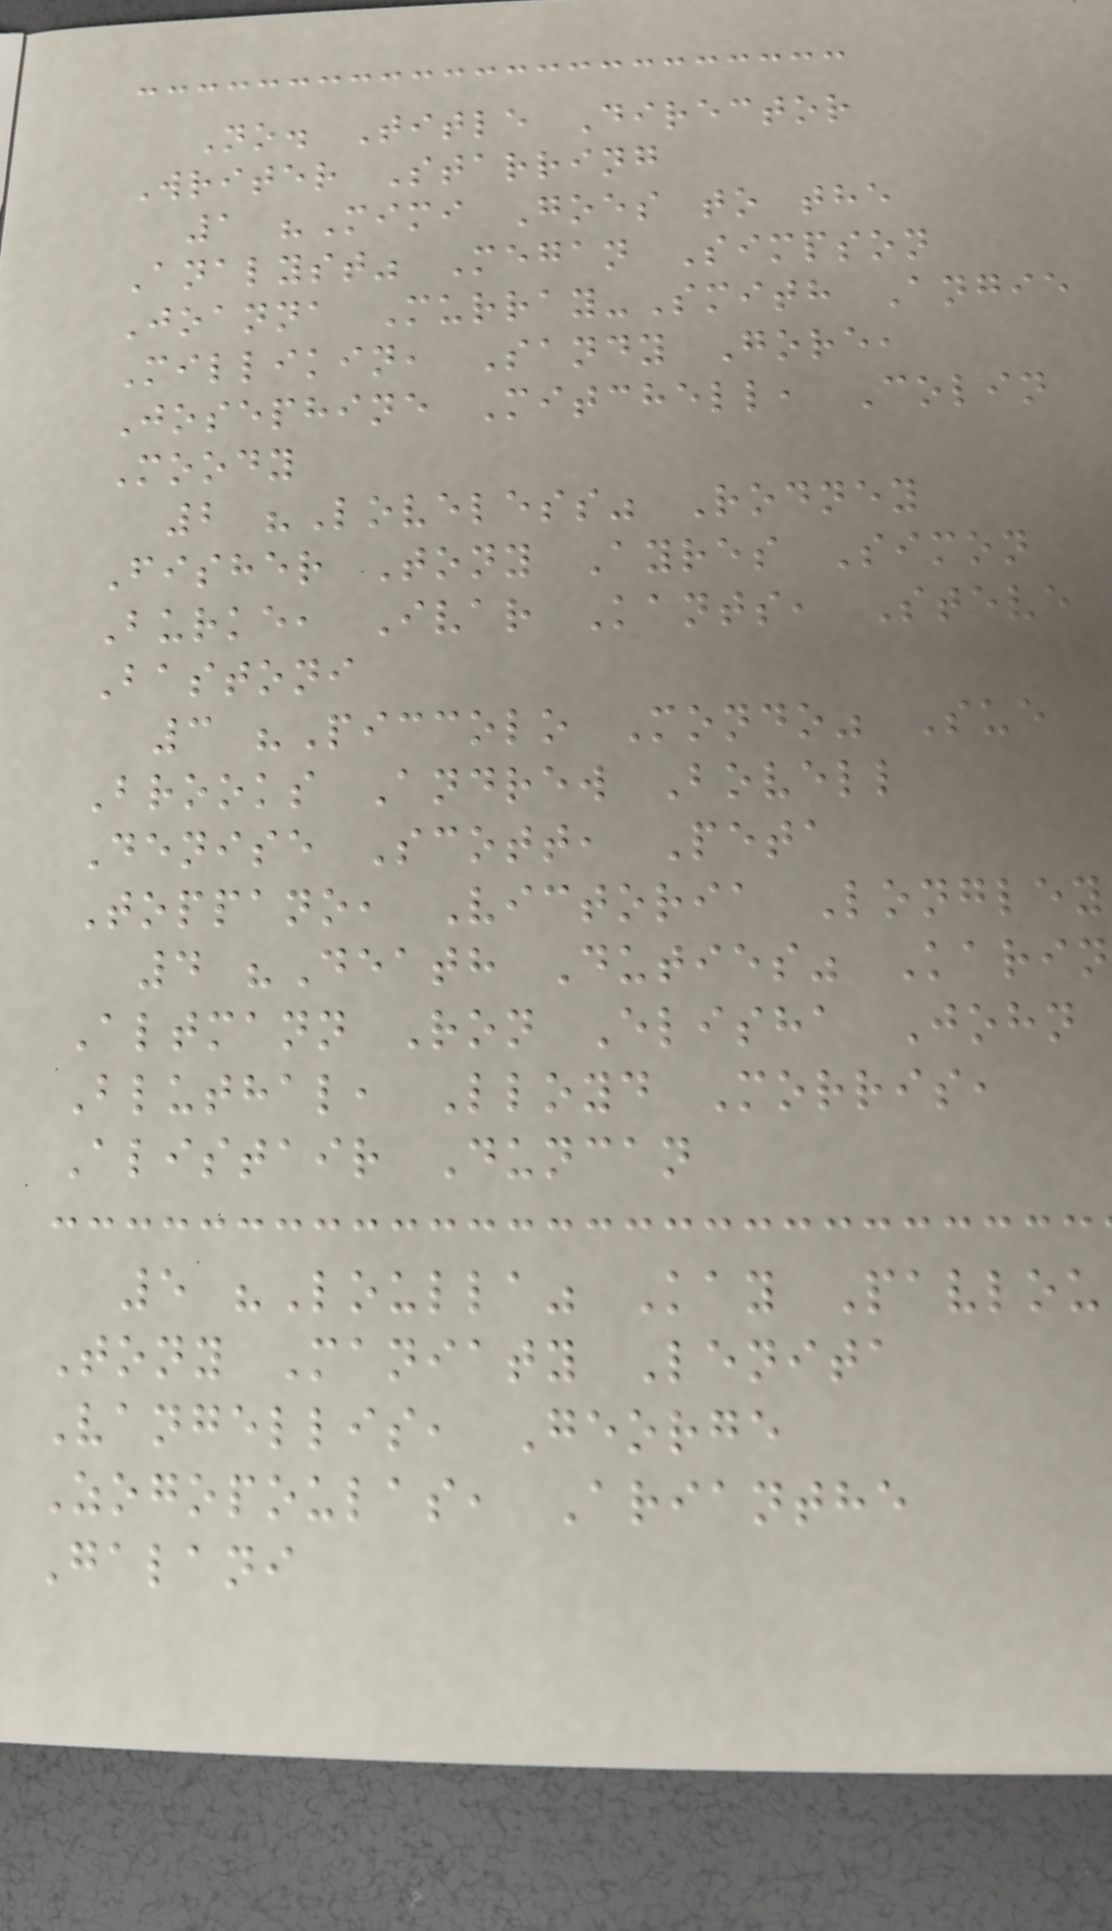No. Title Director
Writer Starring
1 "Mimi Goes to the
Analyst" Megan Simpson
Joanna Murray-Smith Angie
Millikin, Sandy Gore,
Josephine Mitchell, Colin
Moody
2 "Loveless" Rodney
Fisher Tony Ayres Simon
Burke, Ivar Kants, Steve
Bastoni
3 "Piccolo Mondo" Sue
Brooks Andrew Bovell
Denise Scott, Peta
Toppano, Victoria Longley
4 "Death Duties" Karin
Altmann Ron Elisha John
Bluthal, Lloyd Morris,
Alistair Duncan
5 "Loulla" Kay Pavlou
Tony Maniaty Lenita
Vangellis, George
Zogopoulas, Arianthe
Galani
